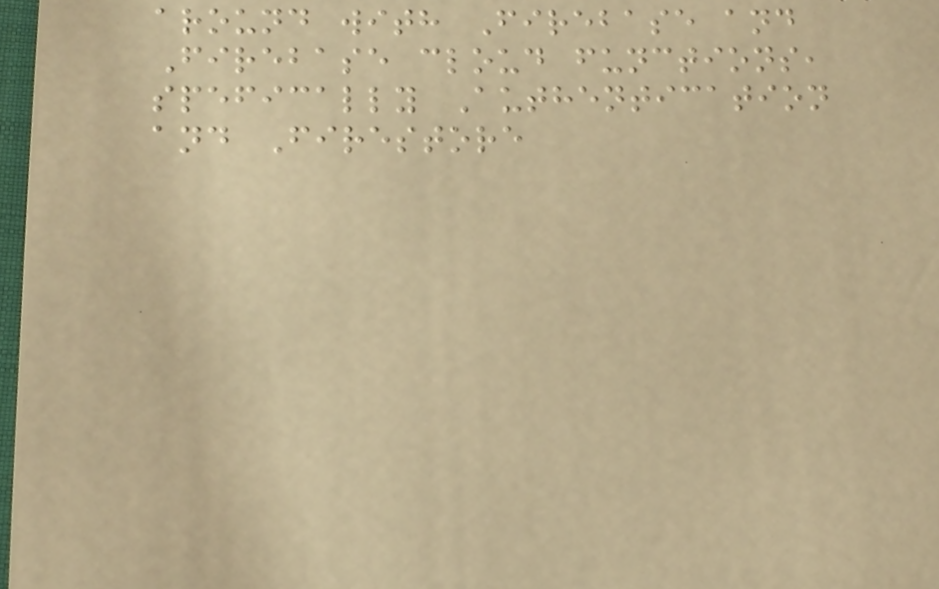around with Firebase and
Firebase cloud functions,
spefically Authentication
and Firestore
